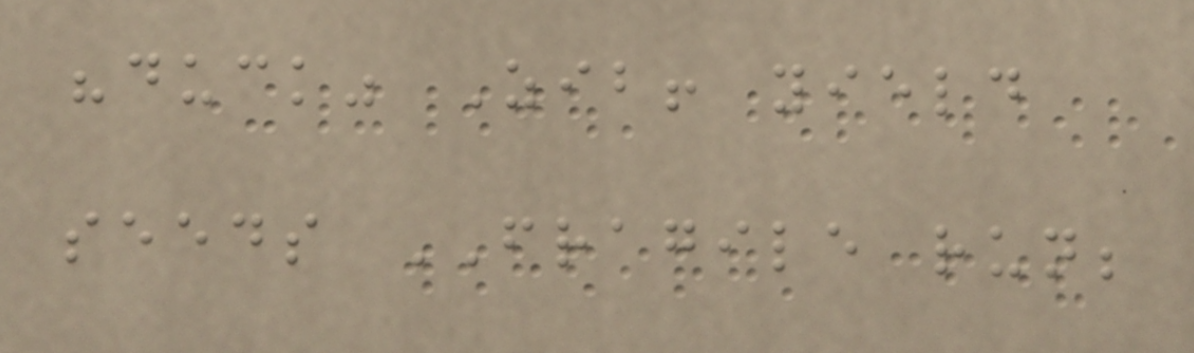"duck" Zib! yield
seeds FRAGILE run;
